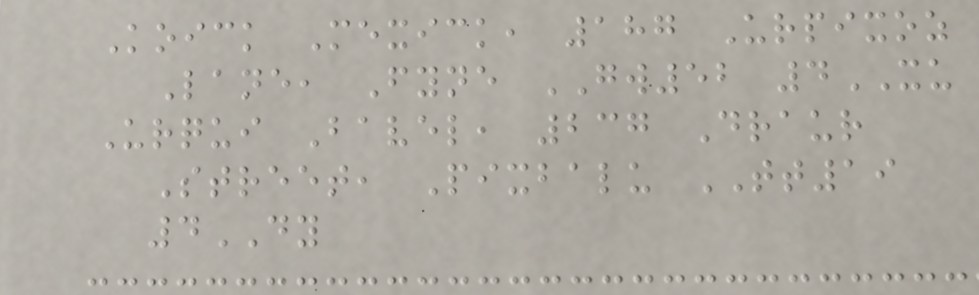Koick Mexick, 187 Urpixoz
Lane, Fyne GW52 4XU
Urqui Bavel, 237 Draur
Street, Pixbalu TT19
4DY
